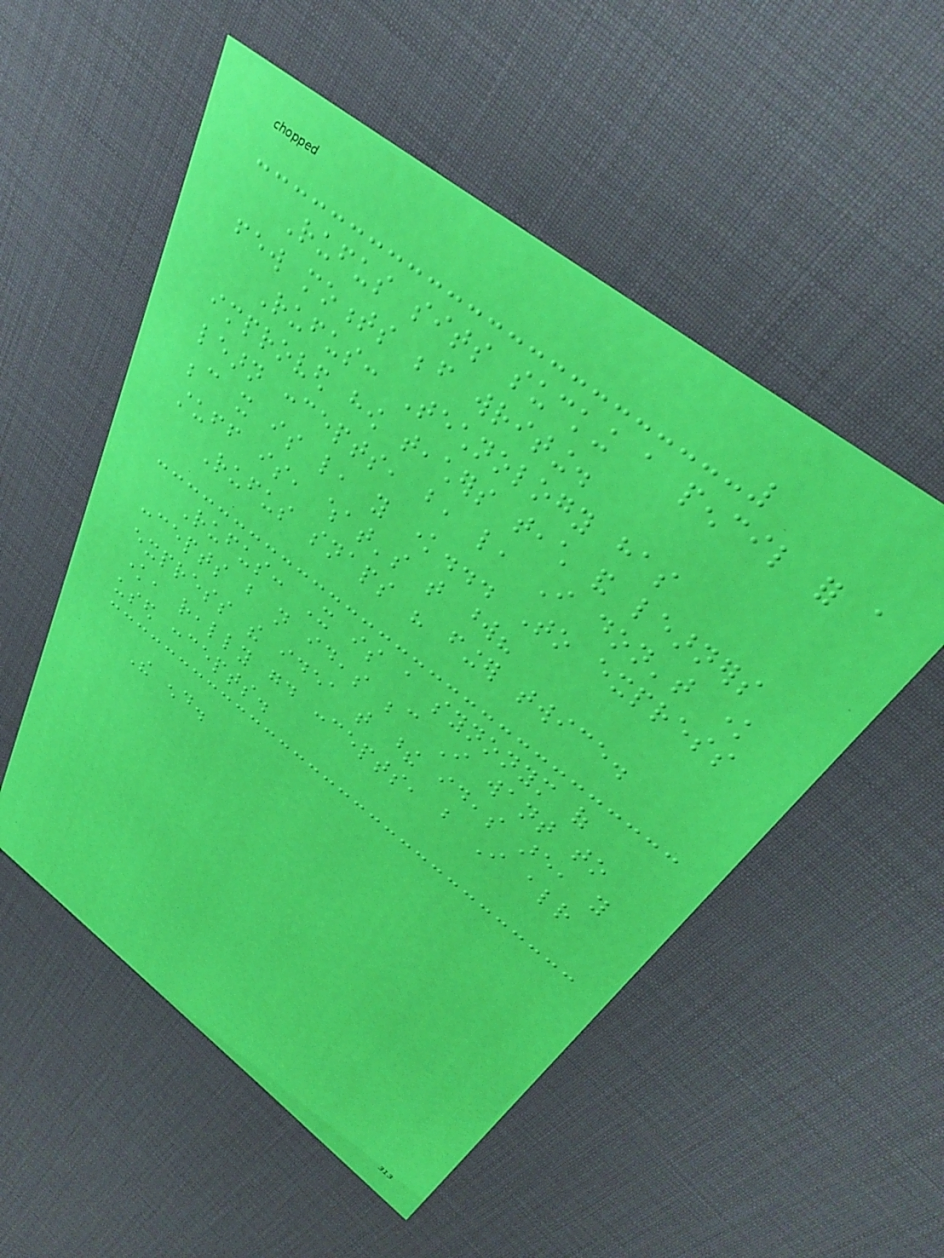Rufus sits sucking a pencil for a
few moments before writing.
Rufus: Technology has
improved how teachers teach and learners
learn concepts, but, like, I don't know
because it is like, you know... To express
stuff is, what's that word?
Rufus snaps his finger twice.
Rufus: It is a synonym of
concepts but not ideas because I want to
express the idea that these ideas are, you
know, really good concepts, but I already
used concepts.
The end.
